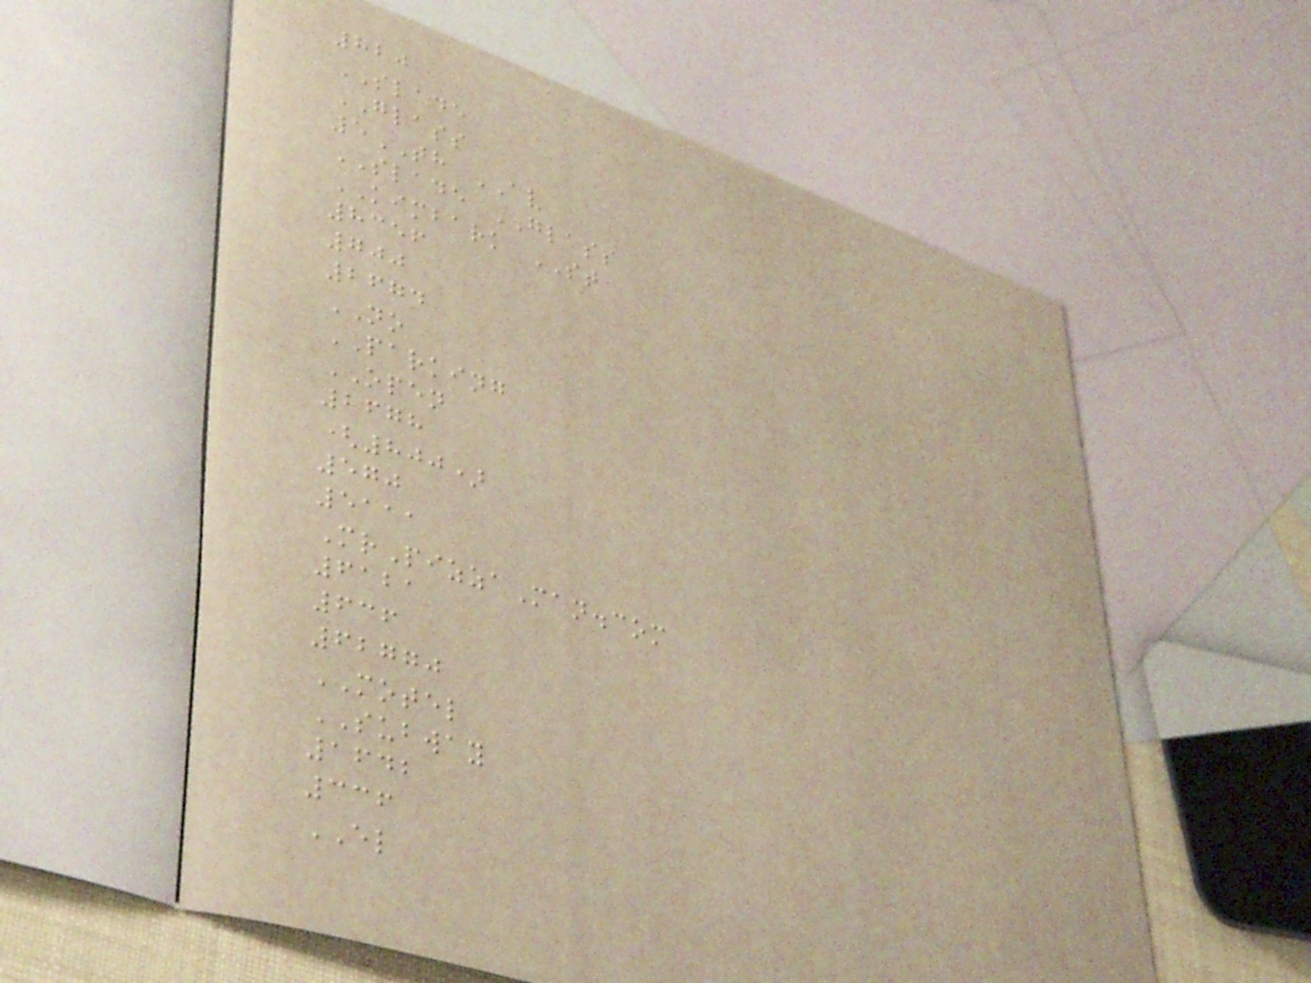820
SLADE
GLASS
5TH AV
SLADE GLASS
KIMBARK ST
8356
700
2674
NO
PARKING
OPEN
2678
(800)
570
5111
MrPizzaMan.com
6121
636
62770
MOTEL
SUBWAY
1642
336
EL
